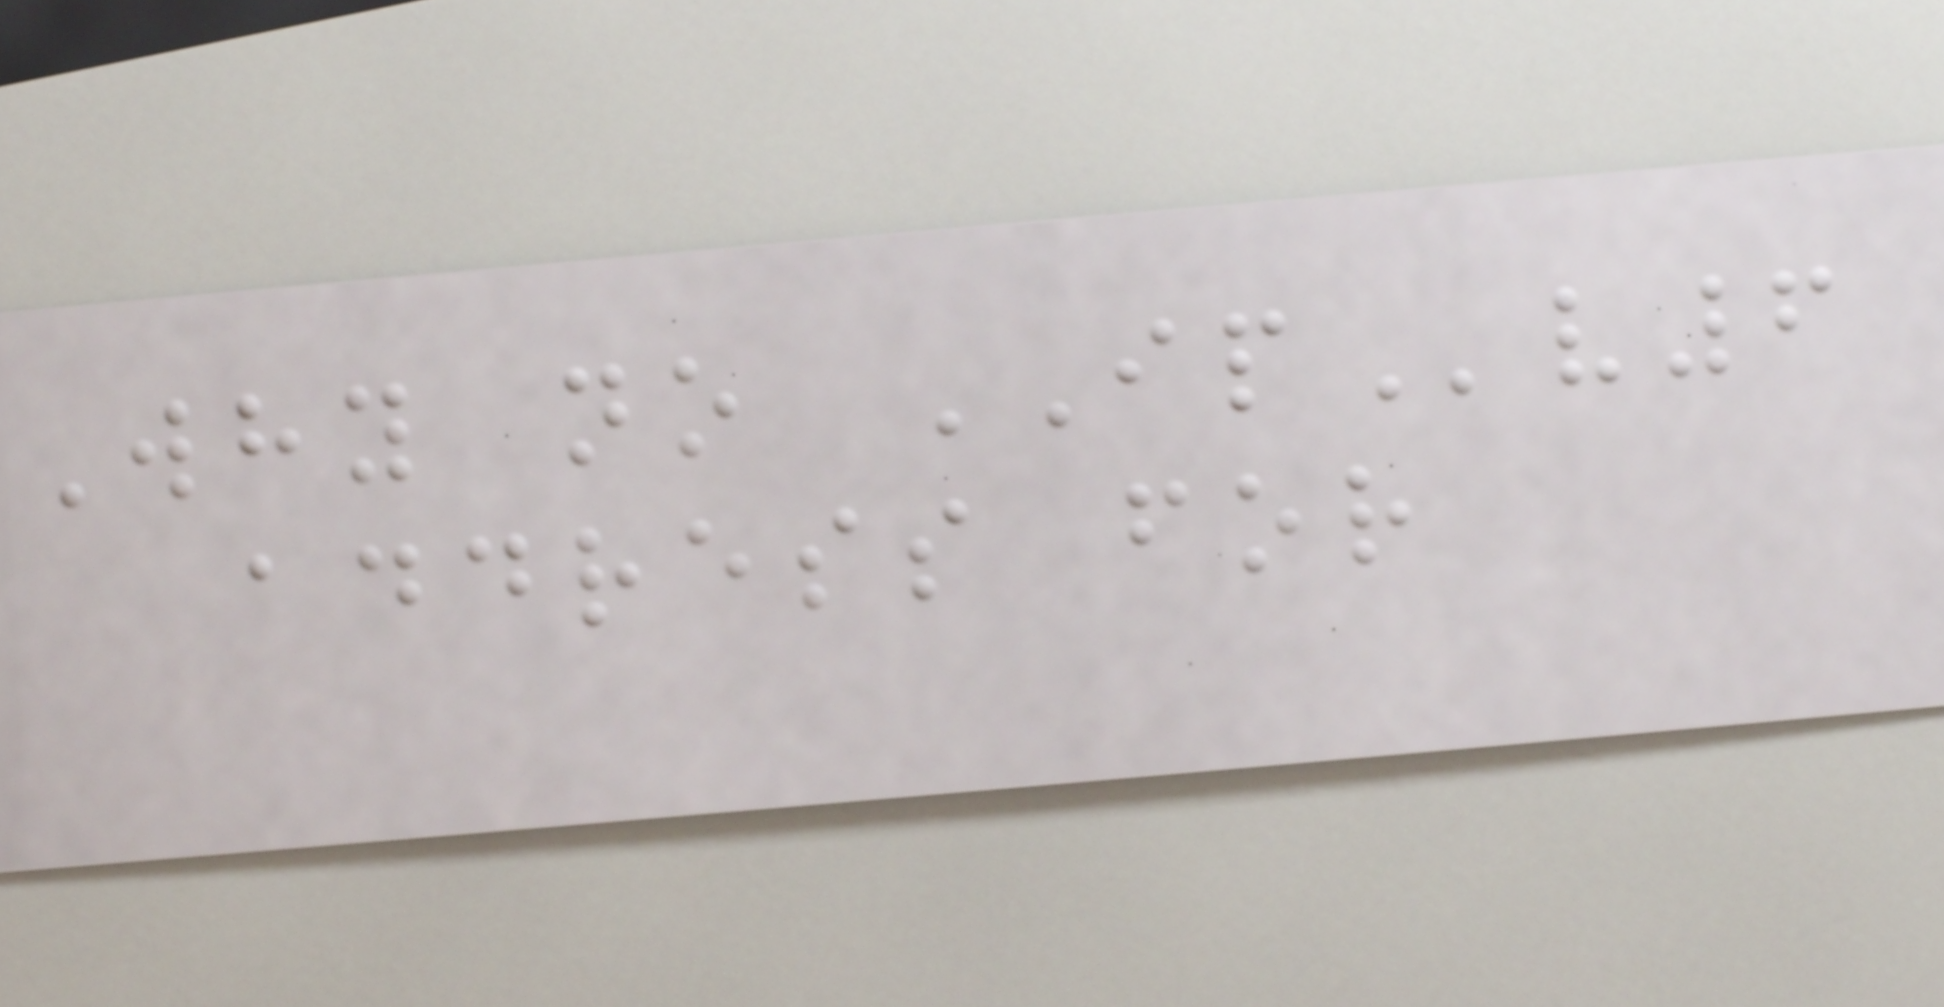Why no IPv6
address for
